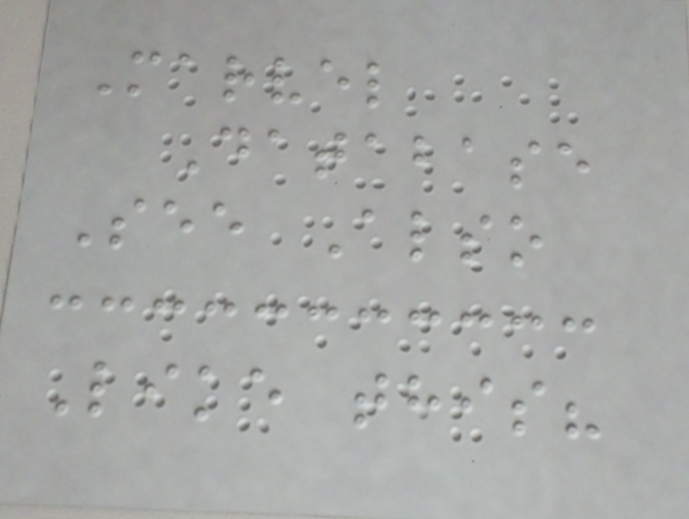Marvel
Database
See Also
Like this?
